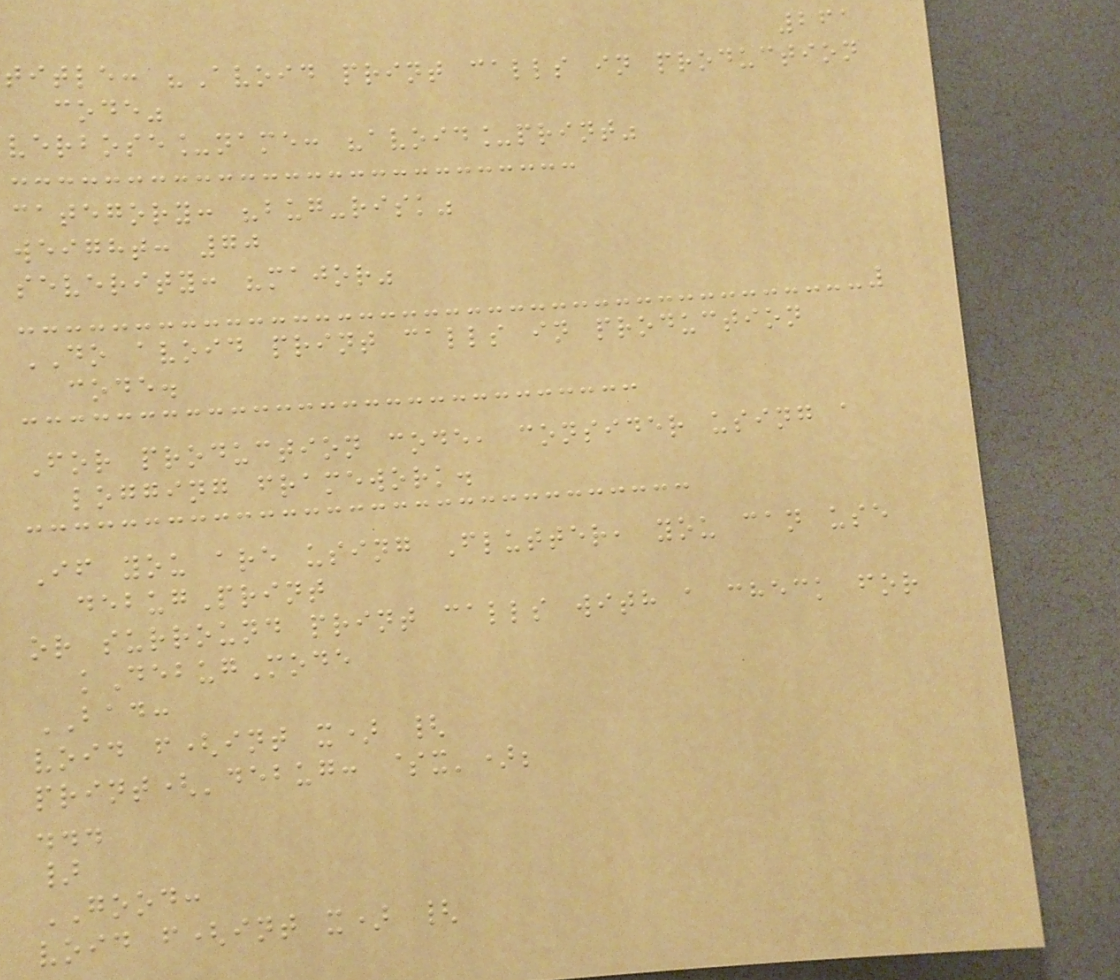261
title: "Avoid print calls in production
code"
verbose_name: "avoid_print"
category: "bug-risk"
weight: 70
severity: "major"
DO avoid print calls in production
code.
For production code, consider using a
logging framework.
If you are using Flutter, you can use
debugPrint
or surround print calls with a check for
kDebugMode
BAD:
void f(int x) {
print('debug: $x');
...
}
GOOD:
void f(int x) {
